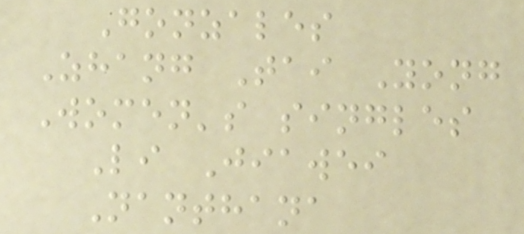Gonzales
Zhang Tai Yong
Women's singles
Li Jiawei
Nanthana
